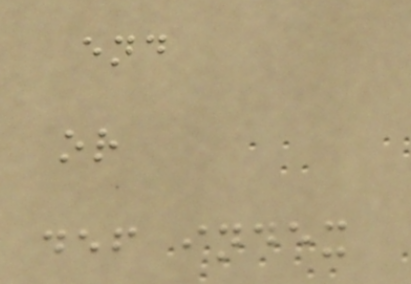end
or
def index
